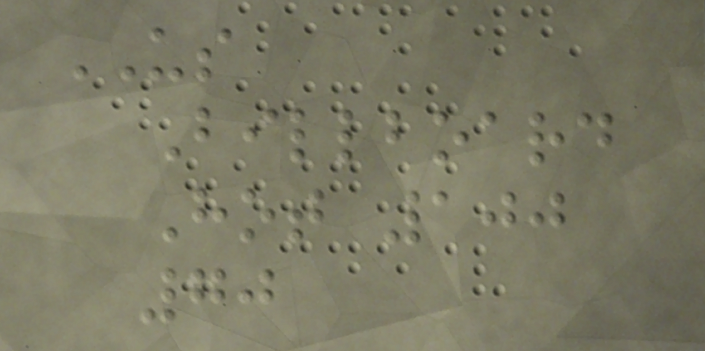US
Billboard
Hot 100
70
